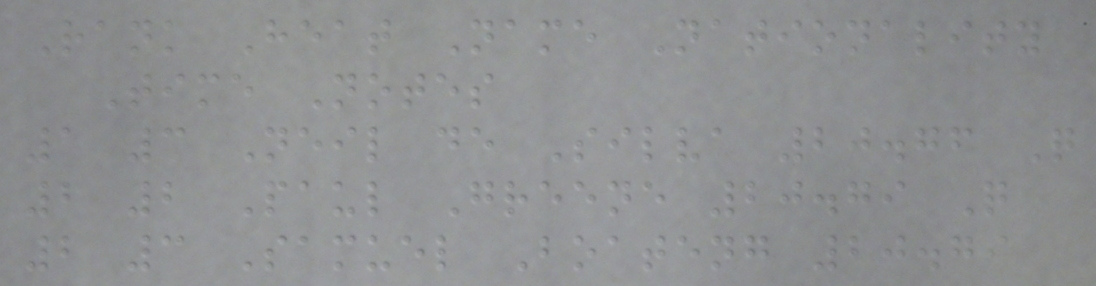Rank Heat Name Nationality
Time Notes
1 3 Neil de Silva 20.76 Q
2 2 Paul Greene 20.79 Q
2 3 Samuel Boateng 20.79
